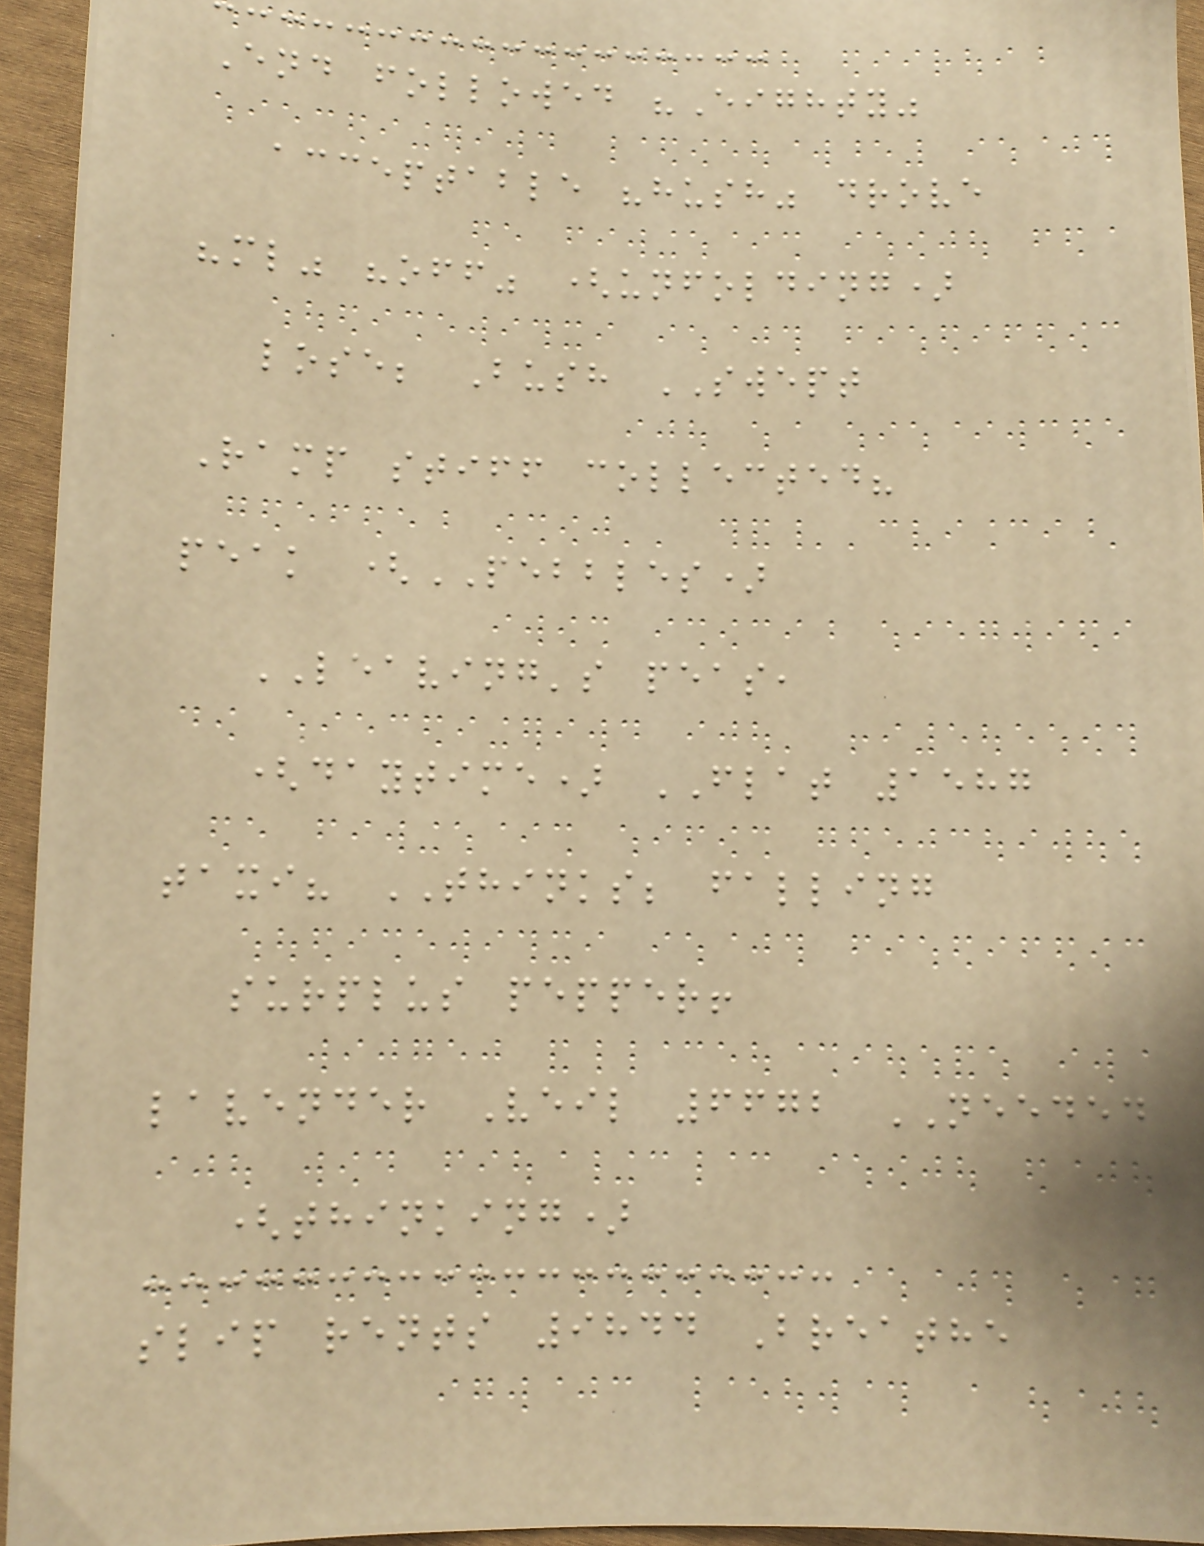End followed "Eighty"
acceptable "hush" drove
"ml" "off" (unfolding)
lose; Bush SWEPT
Ramp stiff collected?
peak (PEBBLES)
LEAVING's peas,
(daytime) FLAT 1587
taxi? THINKS; falling
surplus pepper!
lavender Veil 6672 NEEDED
(thinking)
slip rents 9844 Breathe
